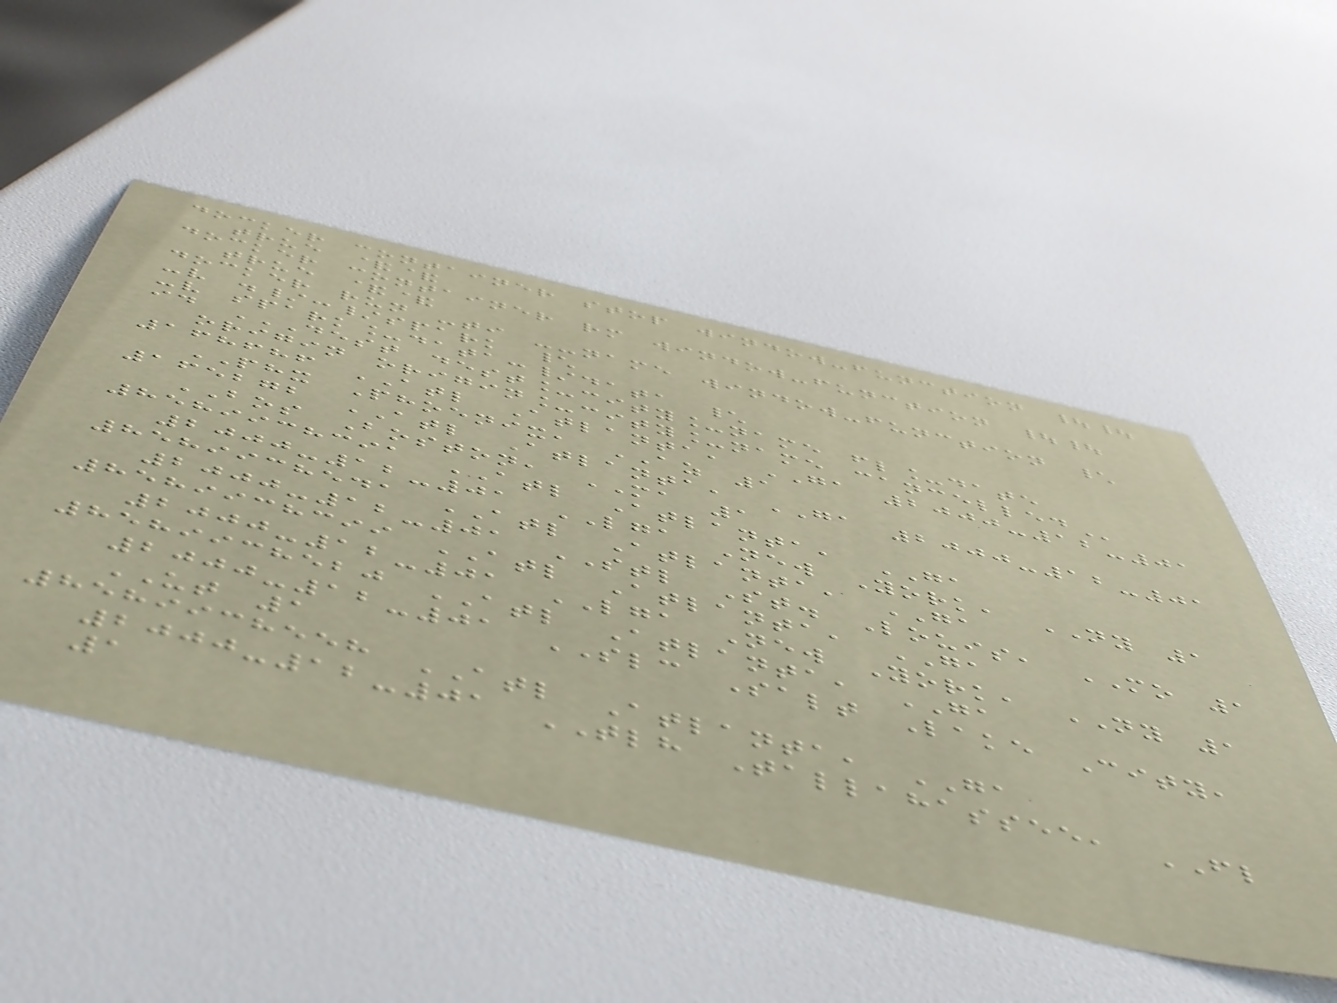docker container stop window-function ||
true &&
docker container rm window-function ||
true &&
docker run -ti --name window-function \
-v ./:/spark \
-v spark_data:/data \
id DEST DEST_CITY_NAME FL_DATE
ORIGIN ORIGIN_CITY_NAME CANCELLED
168686 ATL Atlanta, GA 2000-12-01
PHX Phoenix, AZ 1
165272 ATL Atlanta, GA 2000-12-01
BOS Boston, MA 1
8589938391 ATL Atlanta, GA
2000-12-01 LGA New York, NY 1
8589938541 ATL Atlanta, GA
2000-12-01 STL St. Louis, MO 1
8589938399 ATL Atlanta, GA
2000-12-01 LGA New York, NY 1
8589938520 ATL Atlanta, GA
2000-12-01 SLC Salt Lake City,
UT 1
8589938558 ATL Atlanta, GA
2000-12-01 TLH Tallahassee, FL
1
